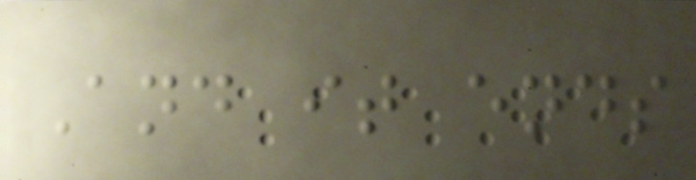And it ends
